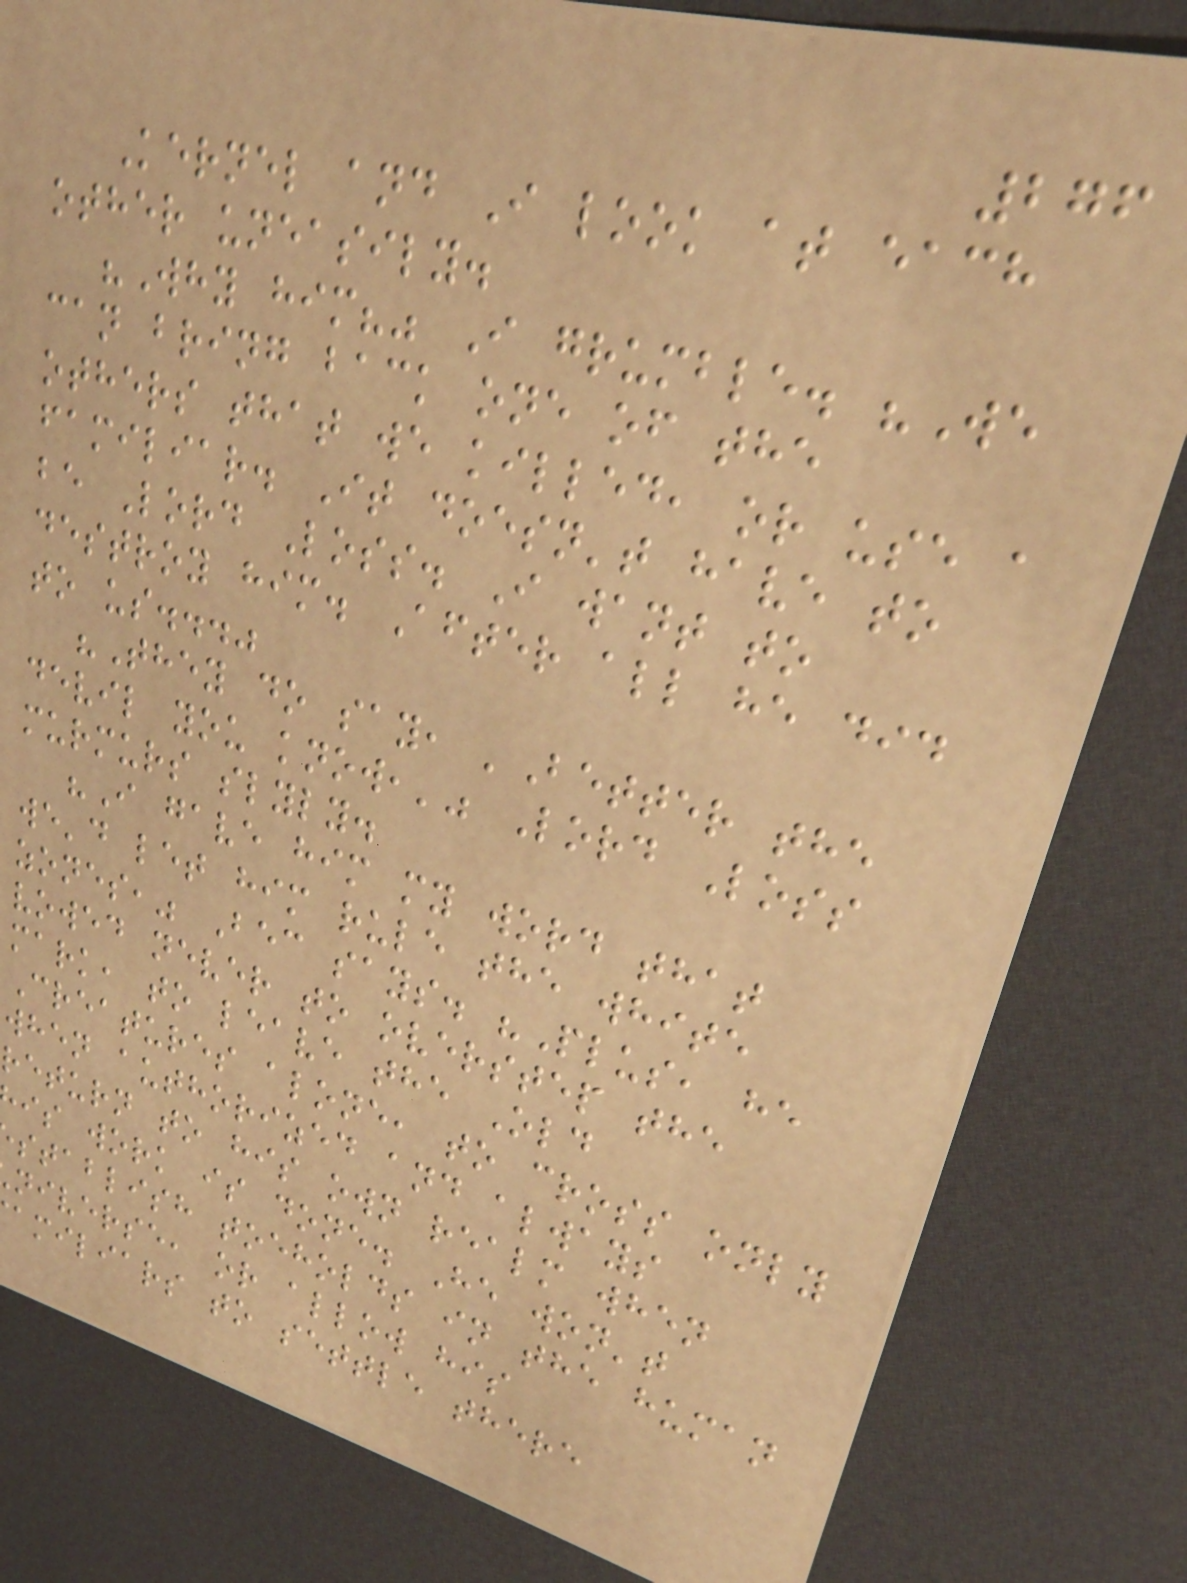276
Kernel and I look at each
other uneasily.
"Why him?" I grumble. "We
can bring back one of the
others that we killed, or use a
familiar. It doesn't have to
be Lord Loss. I want to
destroy him. After all he did
to us..."
"They do say, 'Better the
devil you know,'" Lord Loss
murmurs slyly.
"I gave him my word that
we'd let him rule the white
zones," Bec says. "Plus, he
vowed never to overstep the
mark, to leave the Old
Creatures alone, to cross only
when authorized and always
return to his own realm when
is work is done. He won't
stablish toeholds in the human
niverse, or allow his
amiliars to settle there
